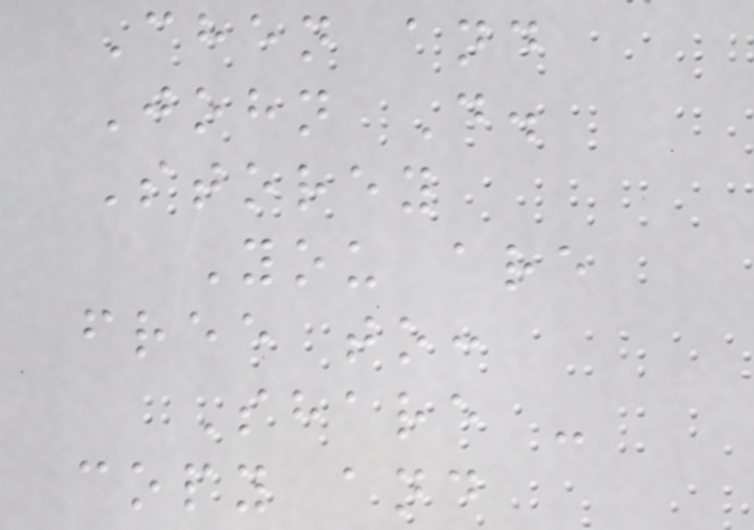Chen and
John D.
Storey
You are
free to:
Share -
copy and
